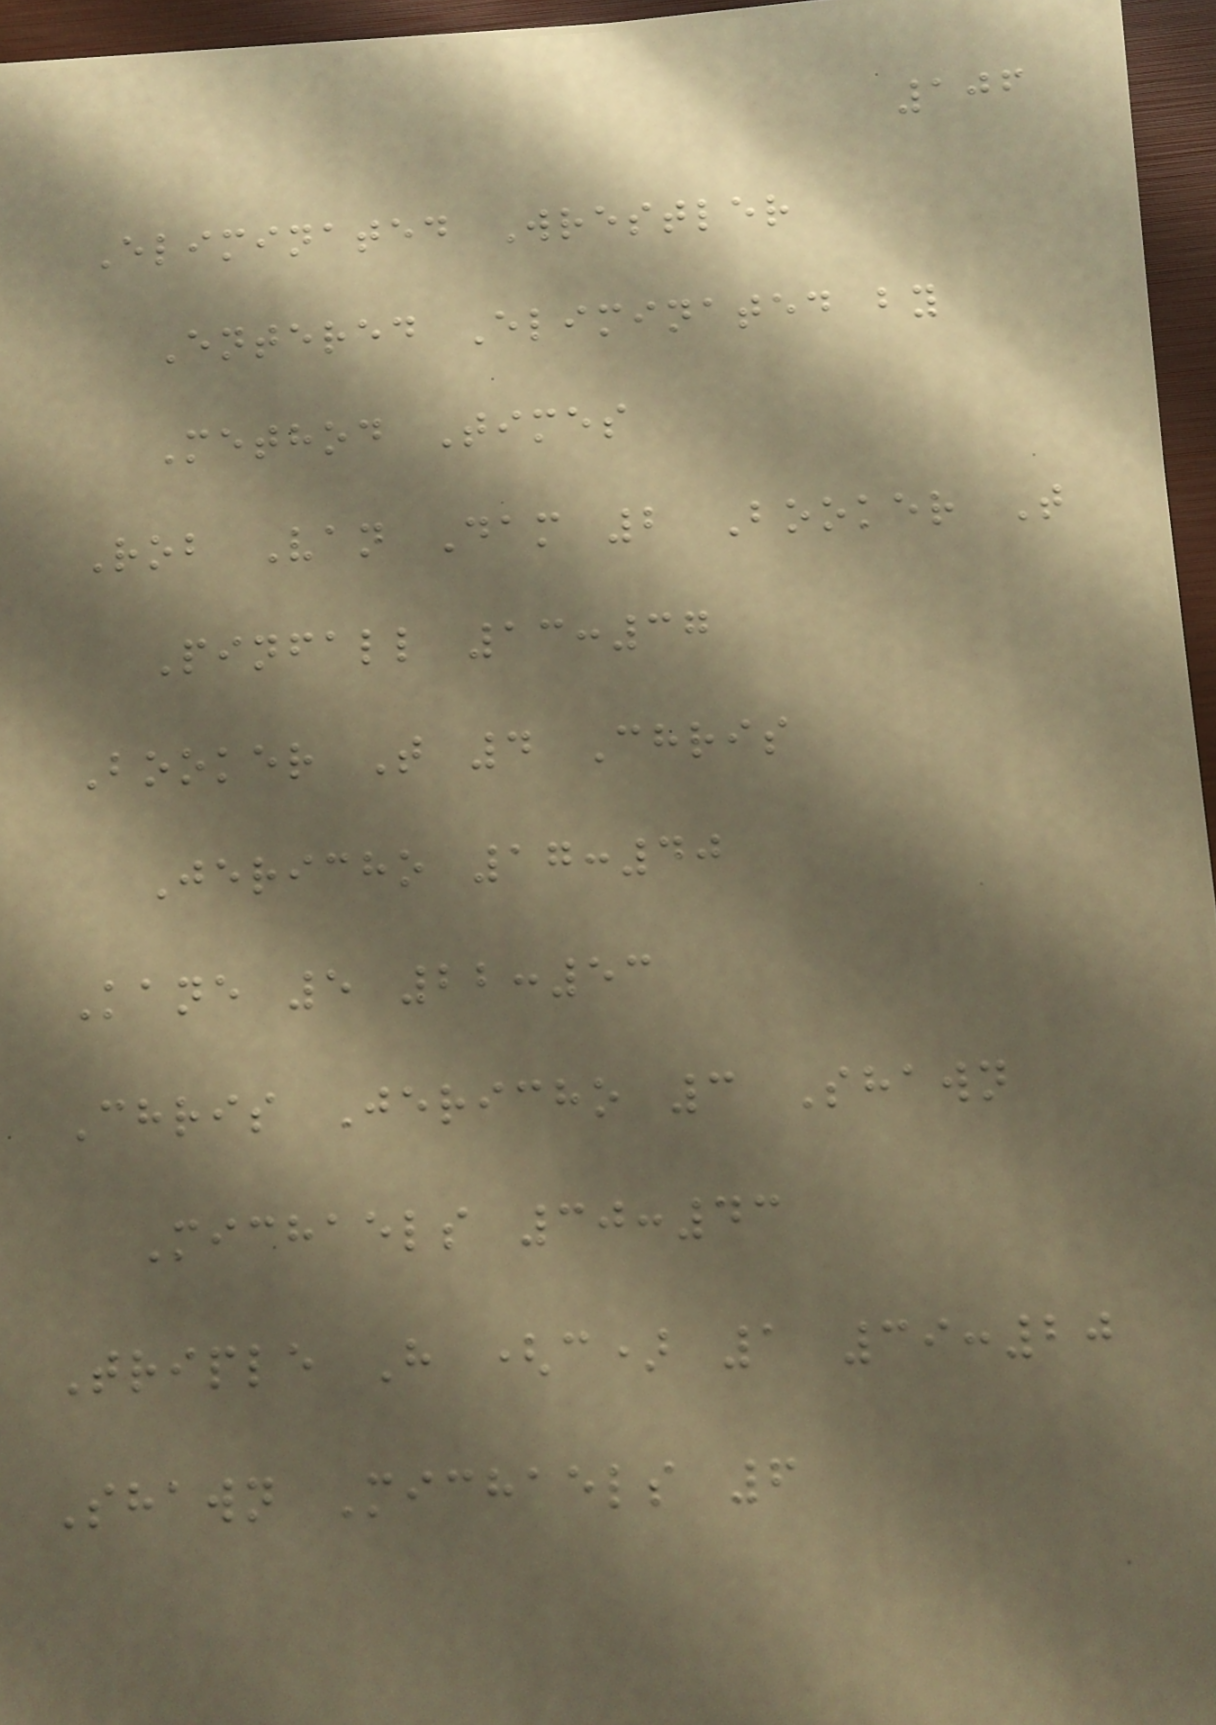106
Eliminated Wrestler
Entered Eliminated by
Method Times
Rob Van Dam 2 Booker T
Pinfall 13:37
Booker T 4 Chris
Jericho 17:40
Kane 5 22:53
Chris Jericho 3 Shawn
Michaels 30:43
Triple H (c) 1 39:20
Shawn Michaels 6
